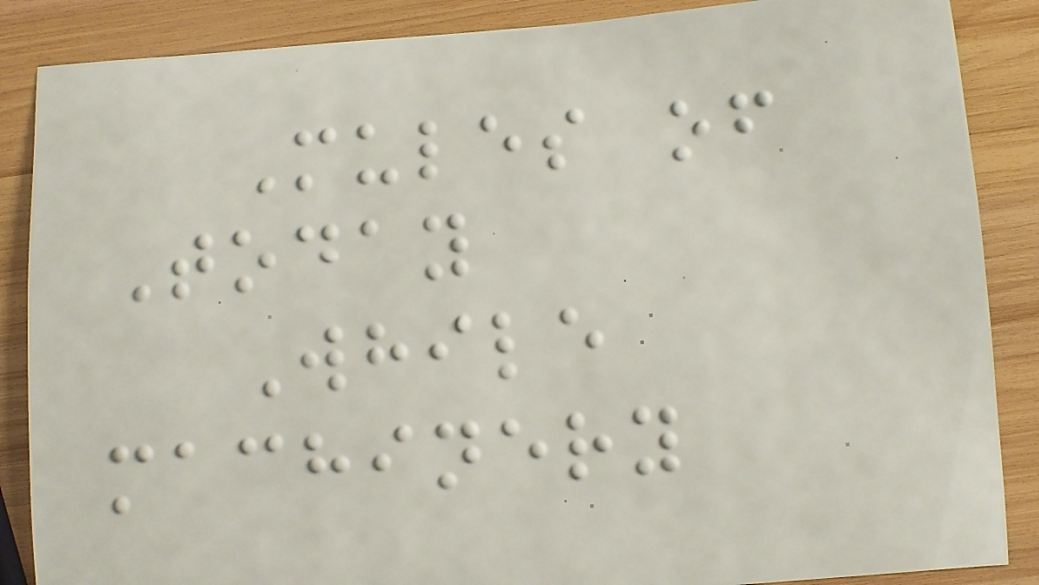Mules of
Today
While
machinery
